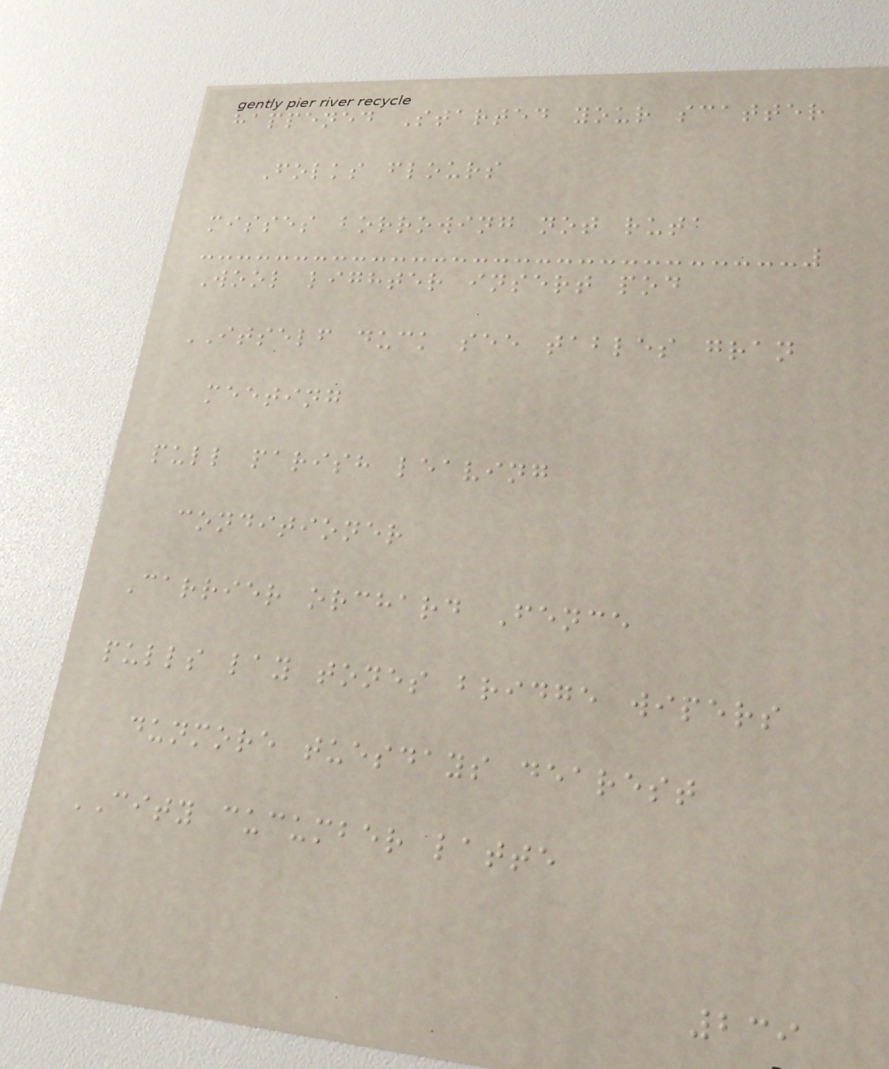happened Started your scatter
Folks flours
misses borrowing not ruta
Wool lighter insert pod
ITSELF duck see tables gran
meeting
pull parish leaving
conditioner
Carrier orchard Fence
pulls lay tones bridge wipers
dunmore tuesdays dearest
CITY cucumber latte
239
